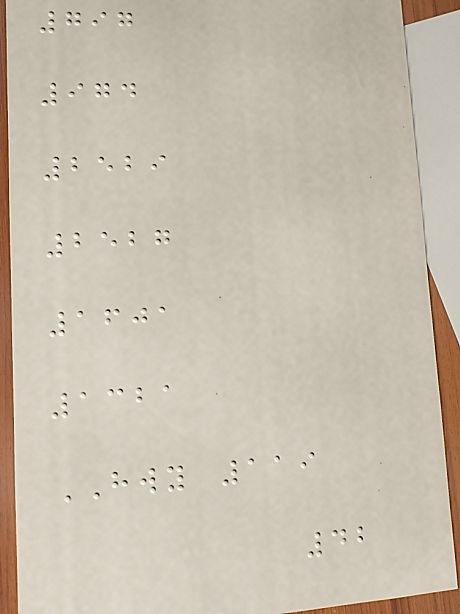797
974
2529
2527
1601
1321
HWY 119
42
